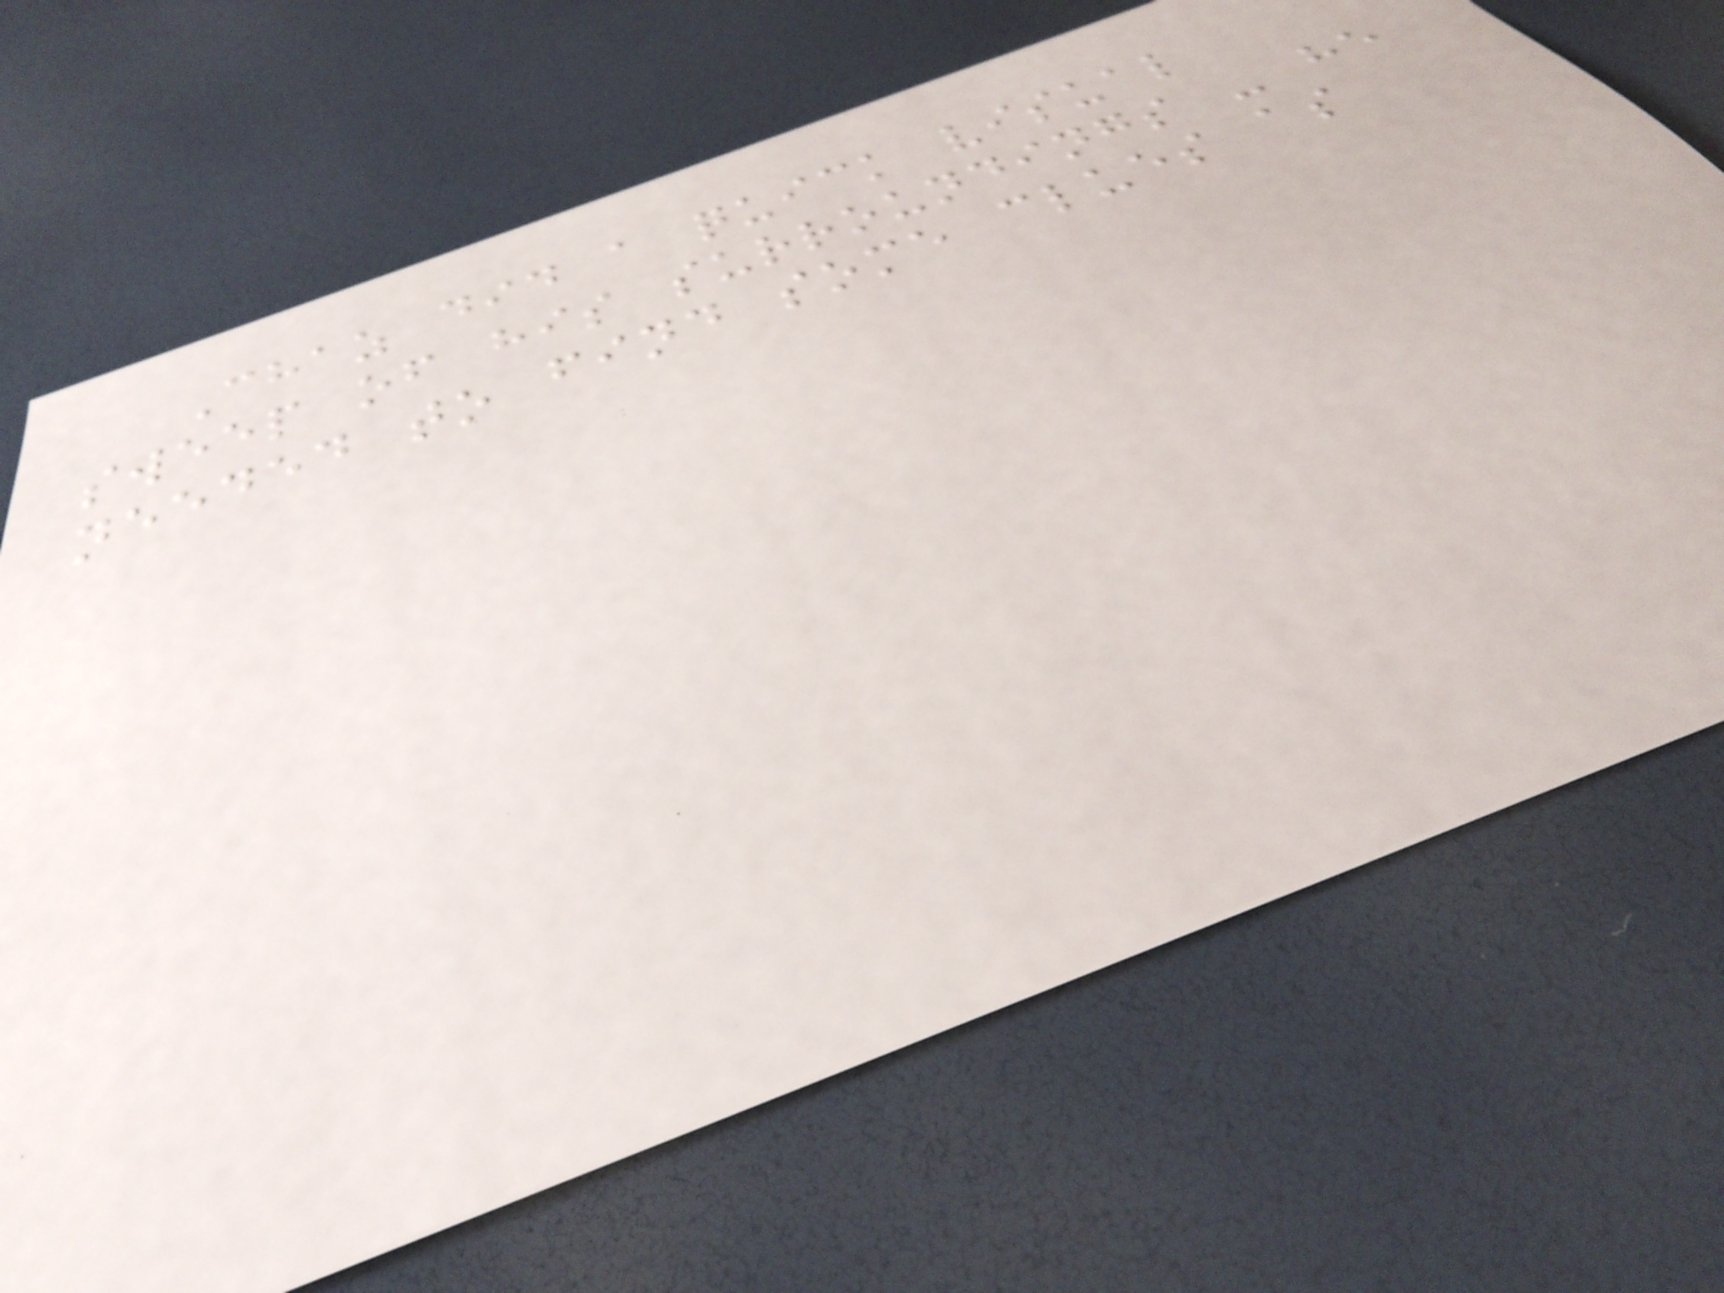Chaz did a quick visual
sweep of his surroundings - he
needed to find some clues as
